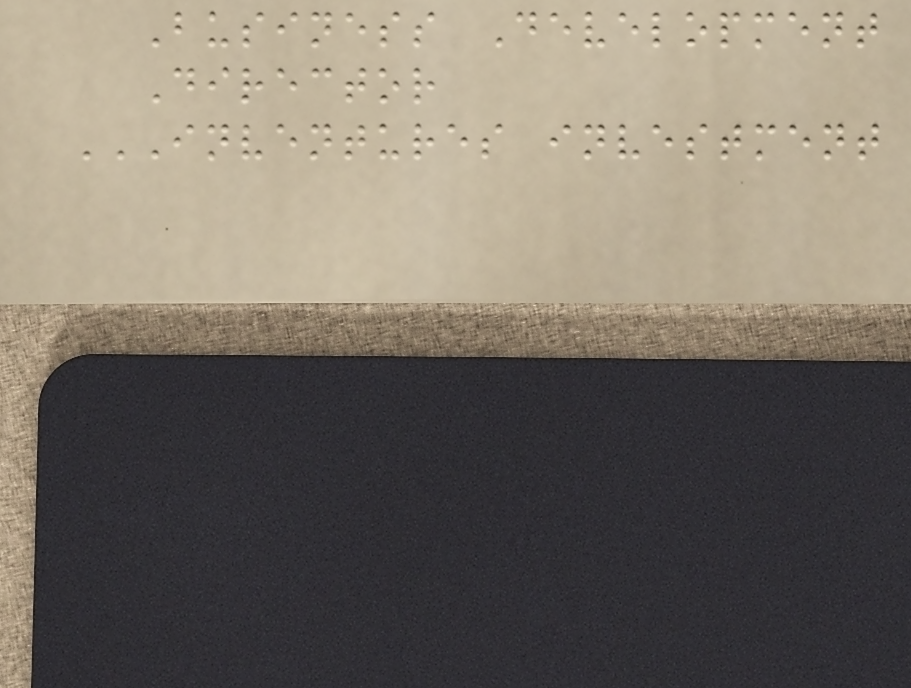Business Development
Director
INVENTURES INVESTMENT
